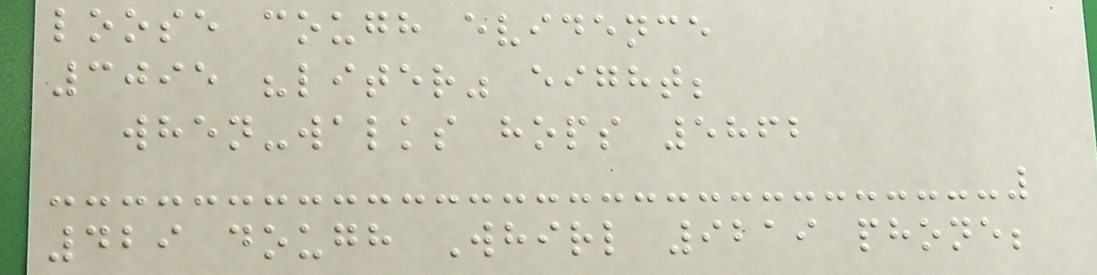loose cough evidence
3095 "liter" eight;
when-walks hops 5862
429 dough Whirl 9219 phone;
